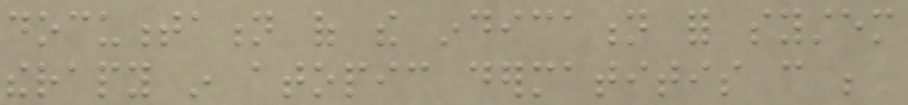documentation of the indication for system
therapy in atopic dermatitis can be
